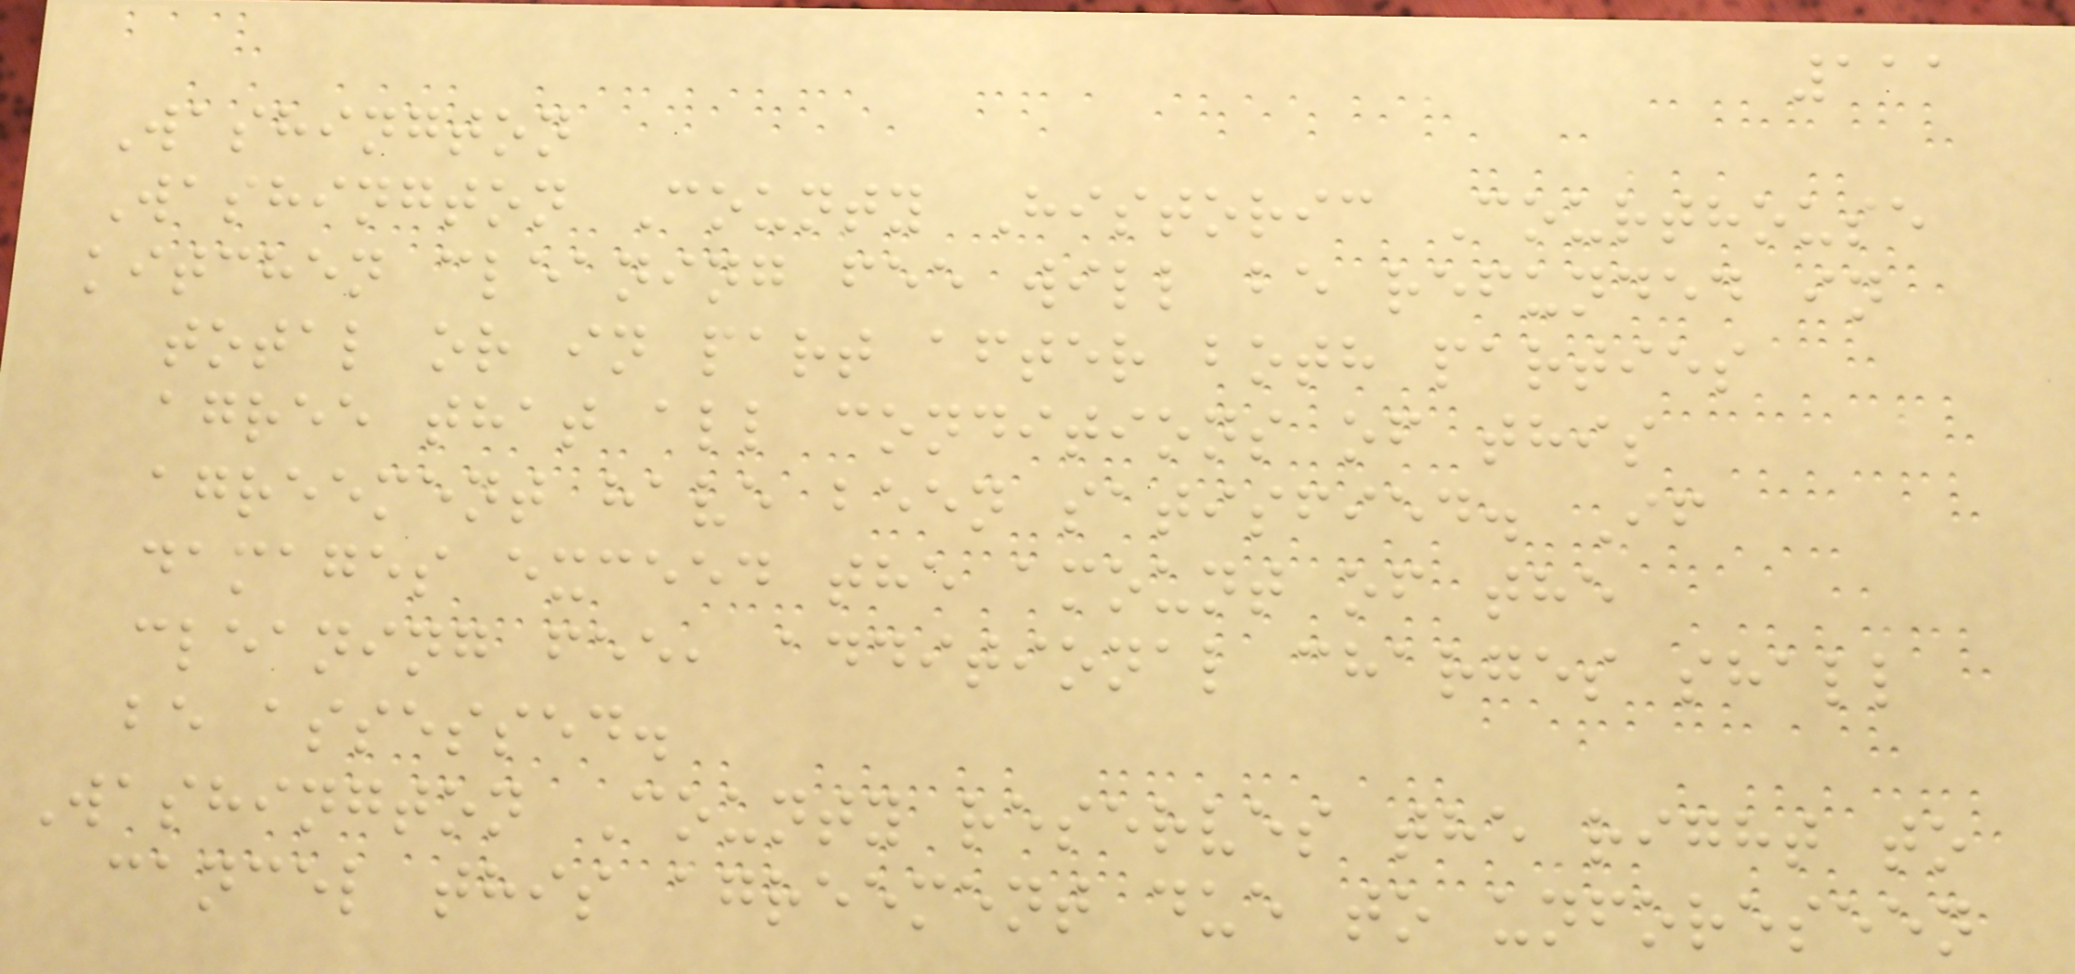111
Washington
Washington County Historic Courthouse
kitchen cleaning fee will be refunded in
total or in part after both parties
agree that all conditions of this
agreement have been satisfied. If
damages exceed the amount of the
cleaning fee, additional charges shall
be assessed.
Washington County reserves the right to
cancel this agreement due to unforeseen
